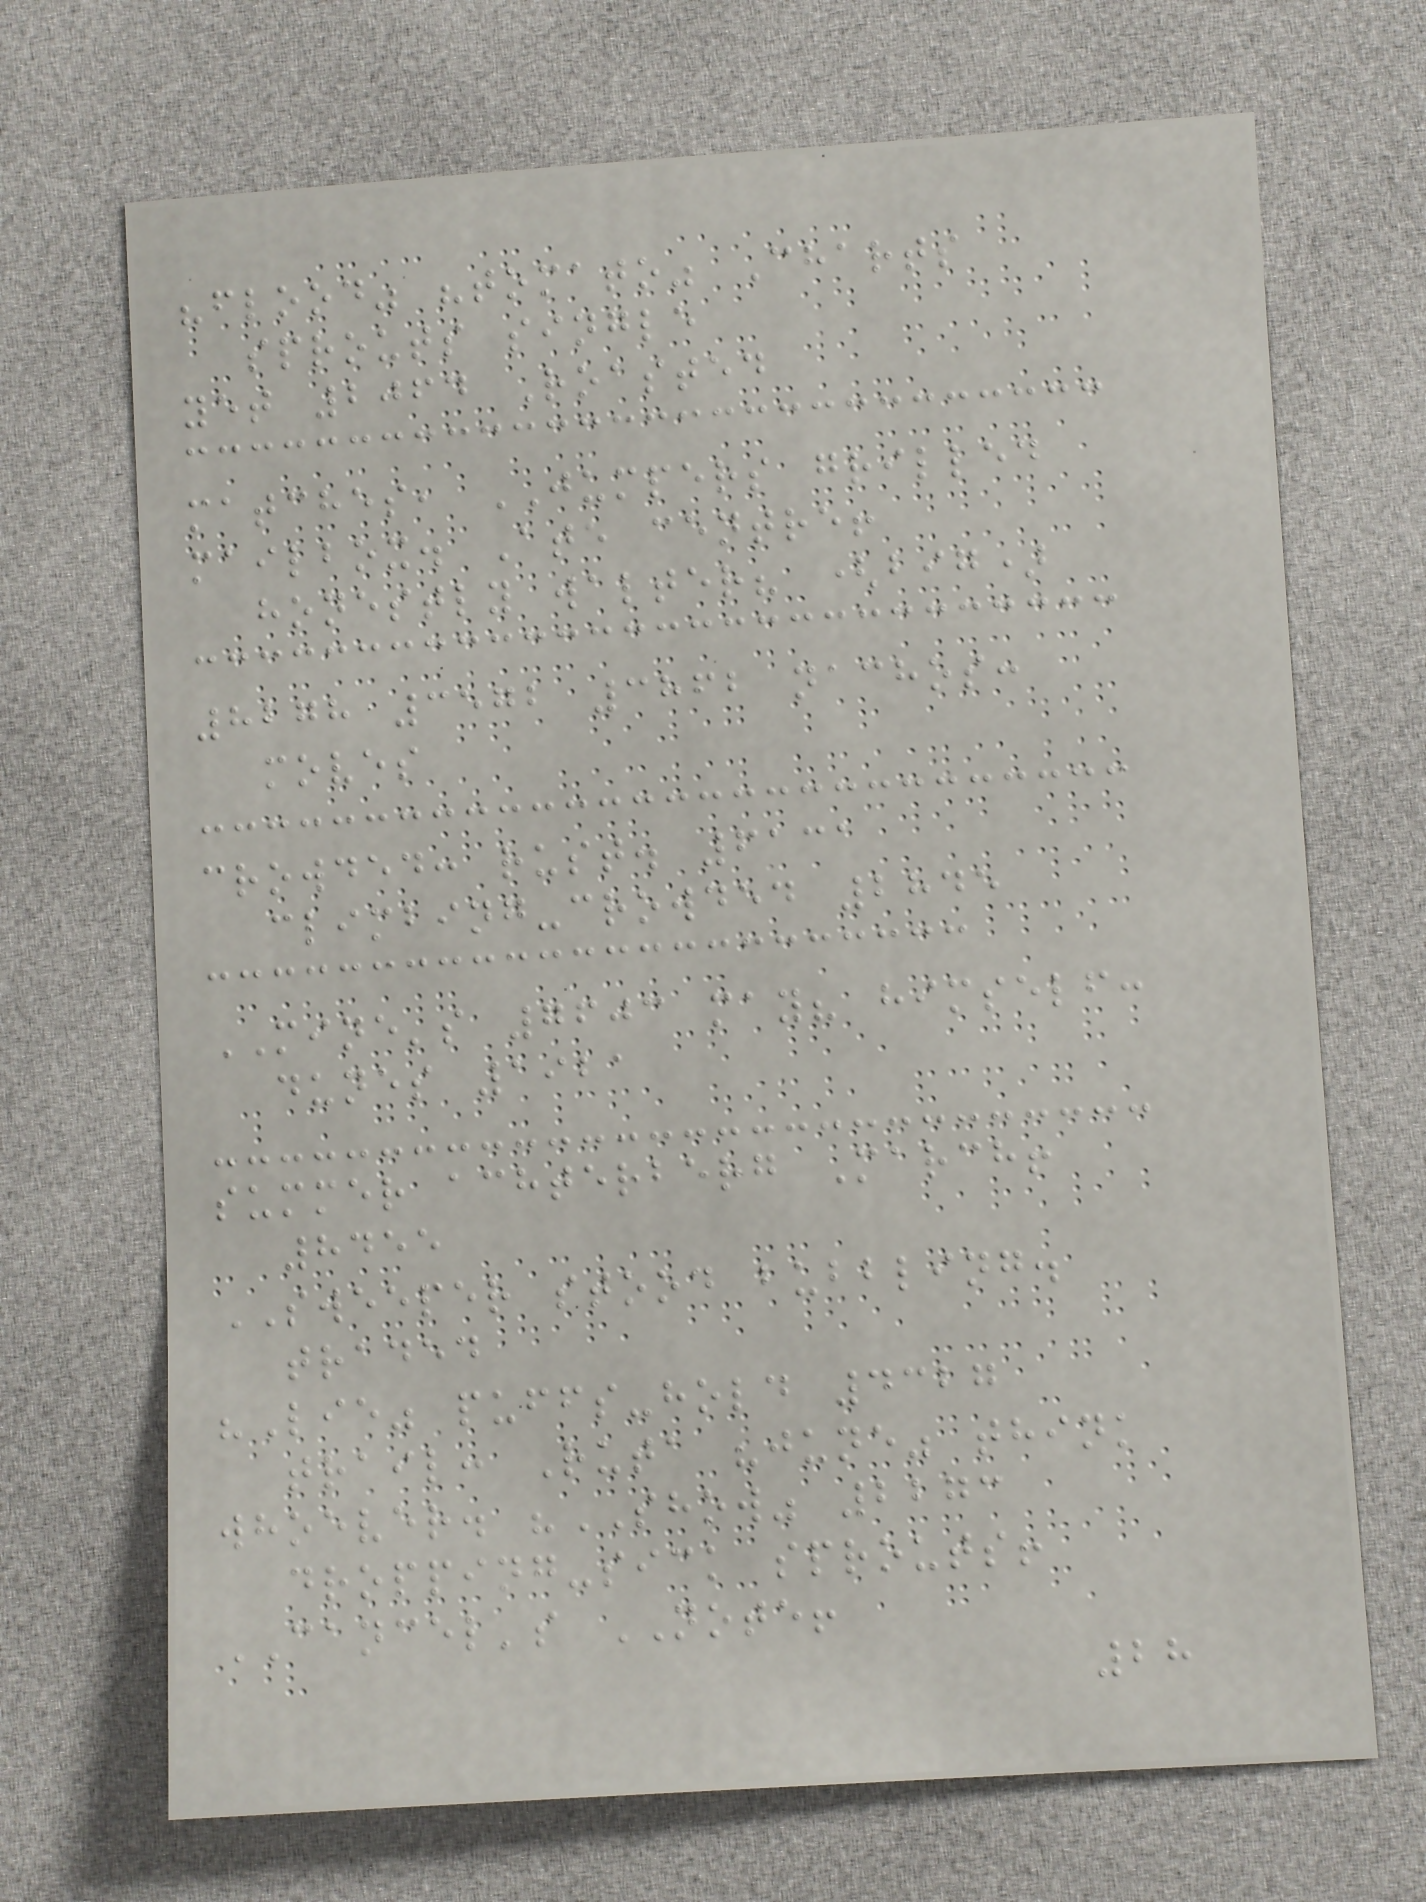"flood" "tomato" Charts
sprouts single
yet 2064 Roasted
matches, JUMPERS grilled
mailbox. Ate centre!
honestly walter? (big)
8278 3572 3862 nachos:
moves
crowded: rust. 6131
climbing-crowded 2845
MINE's 7603 may? himself:
dunes 1921
summer achterberg March!
8455
SWEEPER stood bubbling.
traded
"Lie" puffs-hold 4327
trail: Ruta "june" think
whoever. "SHOW" 2273
dropping-sick sprouts!
CANCEL's NOTE!
28
